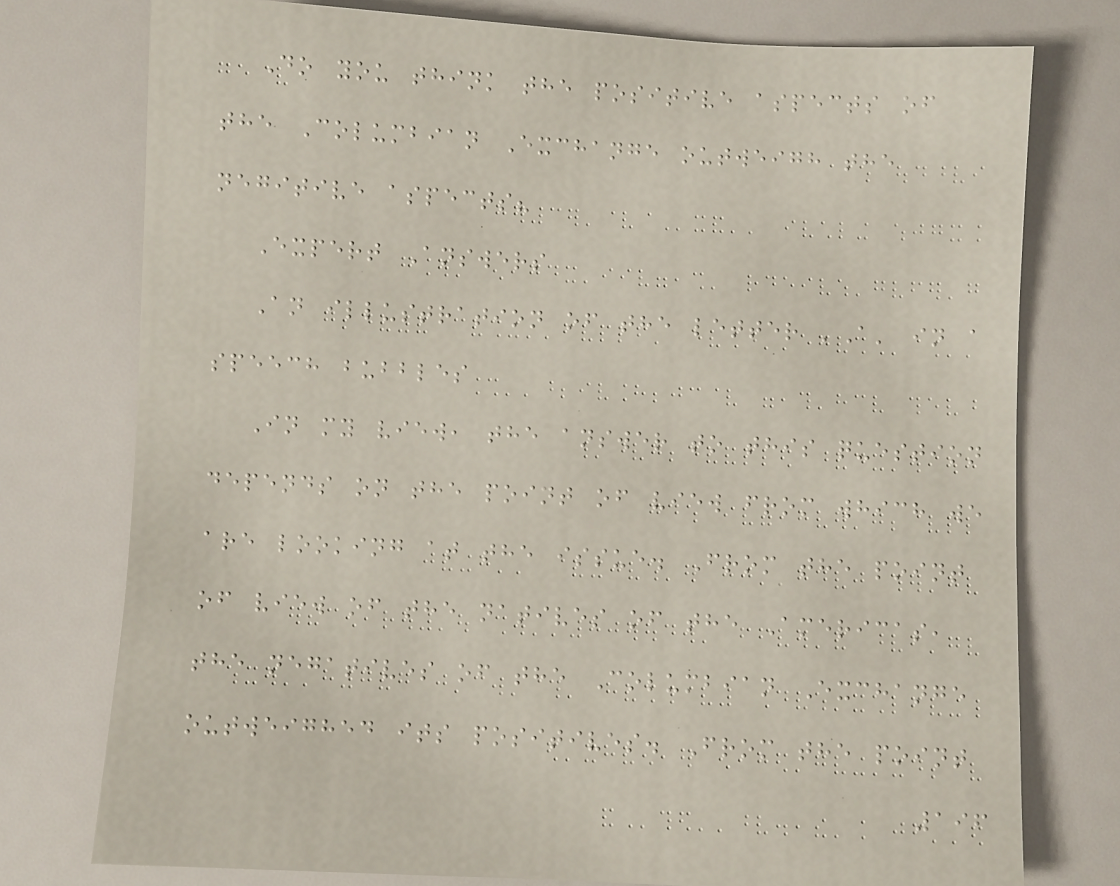Do you think the positive aspects of
the Columbian Exchange outweigh the
negitive aspects?
Expert Answers
An illustration of the letter 'A' in a
speech bubbles
In my view, the answer to this question
depends on the point of view from which we
are looking at the issue. From the point
of view of the natives of the Americas,
the negatives of the Columbian Exchange
outweighed its positives. From the point
196
